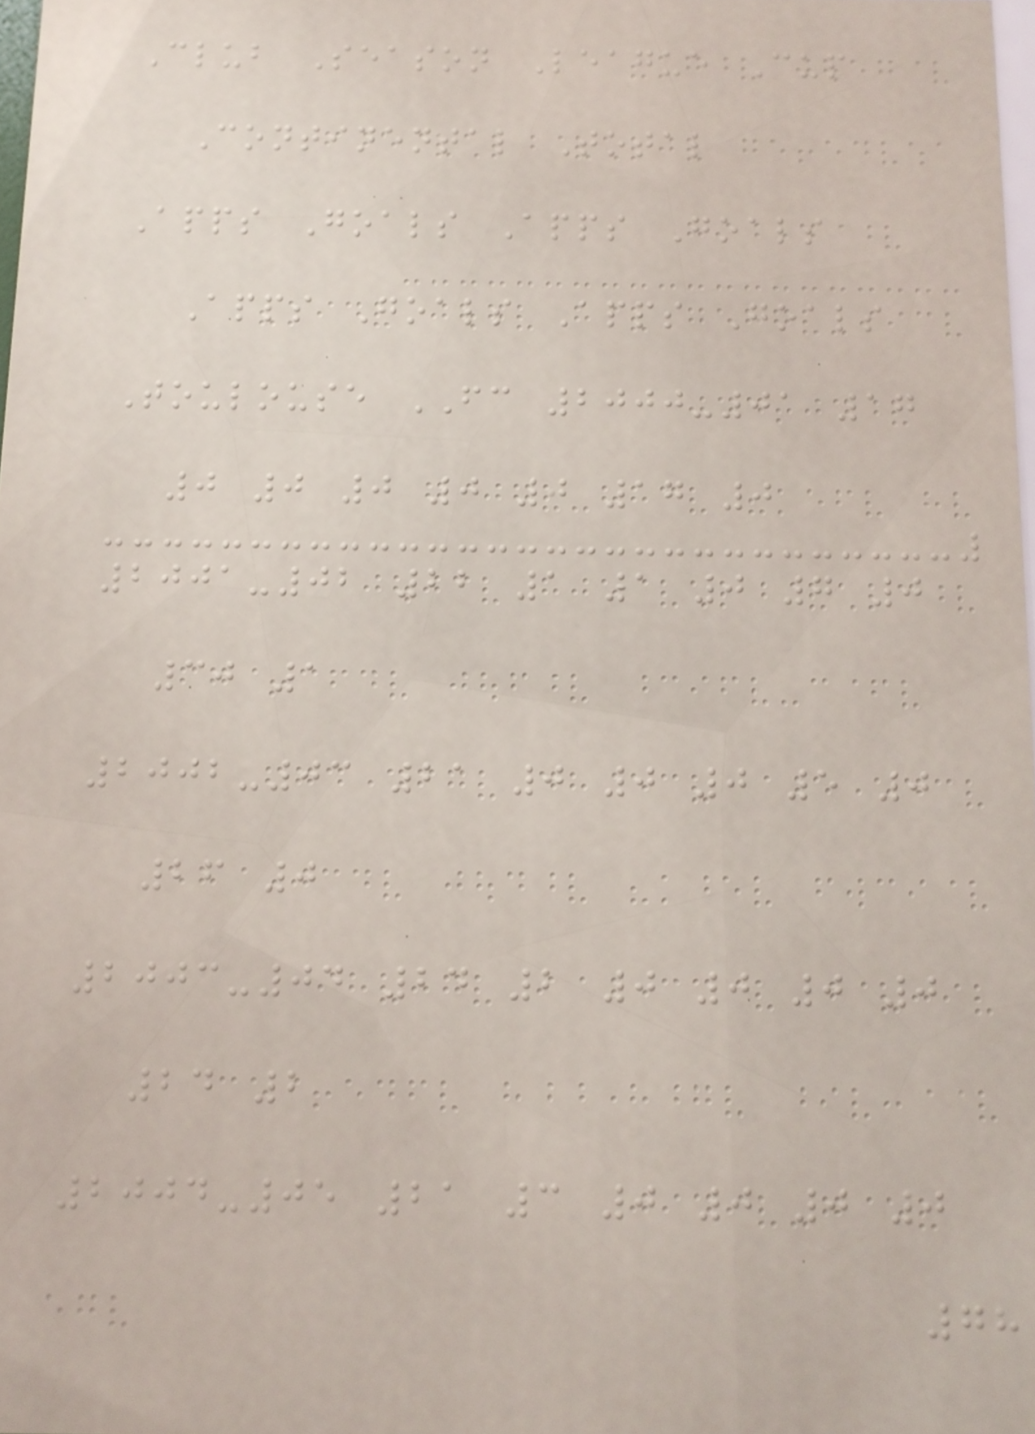Club Season League Cup
Continental Total
Apps Goals Apps Goals
Apps Goals Apps Goals
Toulouse FC 2000-01 17
0 0 0 0 0 17 0
2001-02 22 1 1 0 7 0
30 1
2002-03 21 0 0 0 5 0
26 0
2003-04 24 2 0 0 0 0
24 2
2004-05 21 3 0 0 0 0
78
